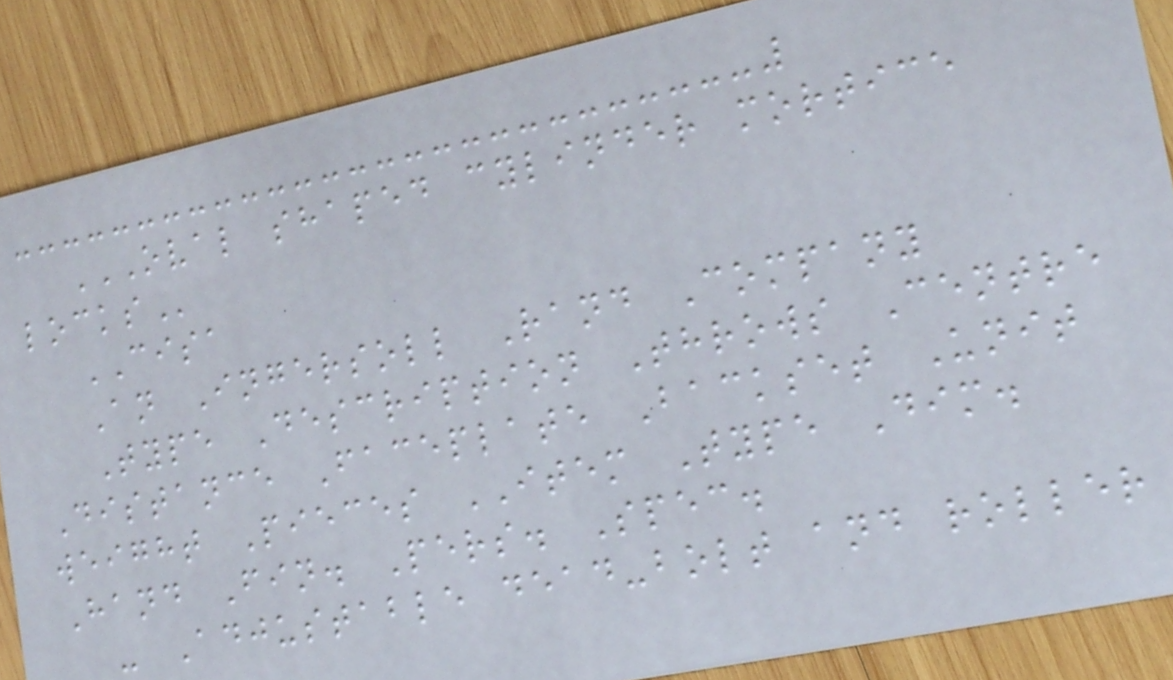OVAL SHAPED CYLINDER MORTICE
LOCKS
CISA
An Ingersoll Rand Company
Type Description Throws Centre
Distance Faceplate Backset Unit
weight Pieces ITEM Type Dim.
Hand Fin. Pers. Spec.
- Adjustable dead-bolt and roller
